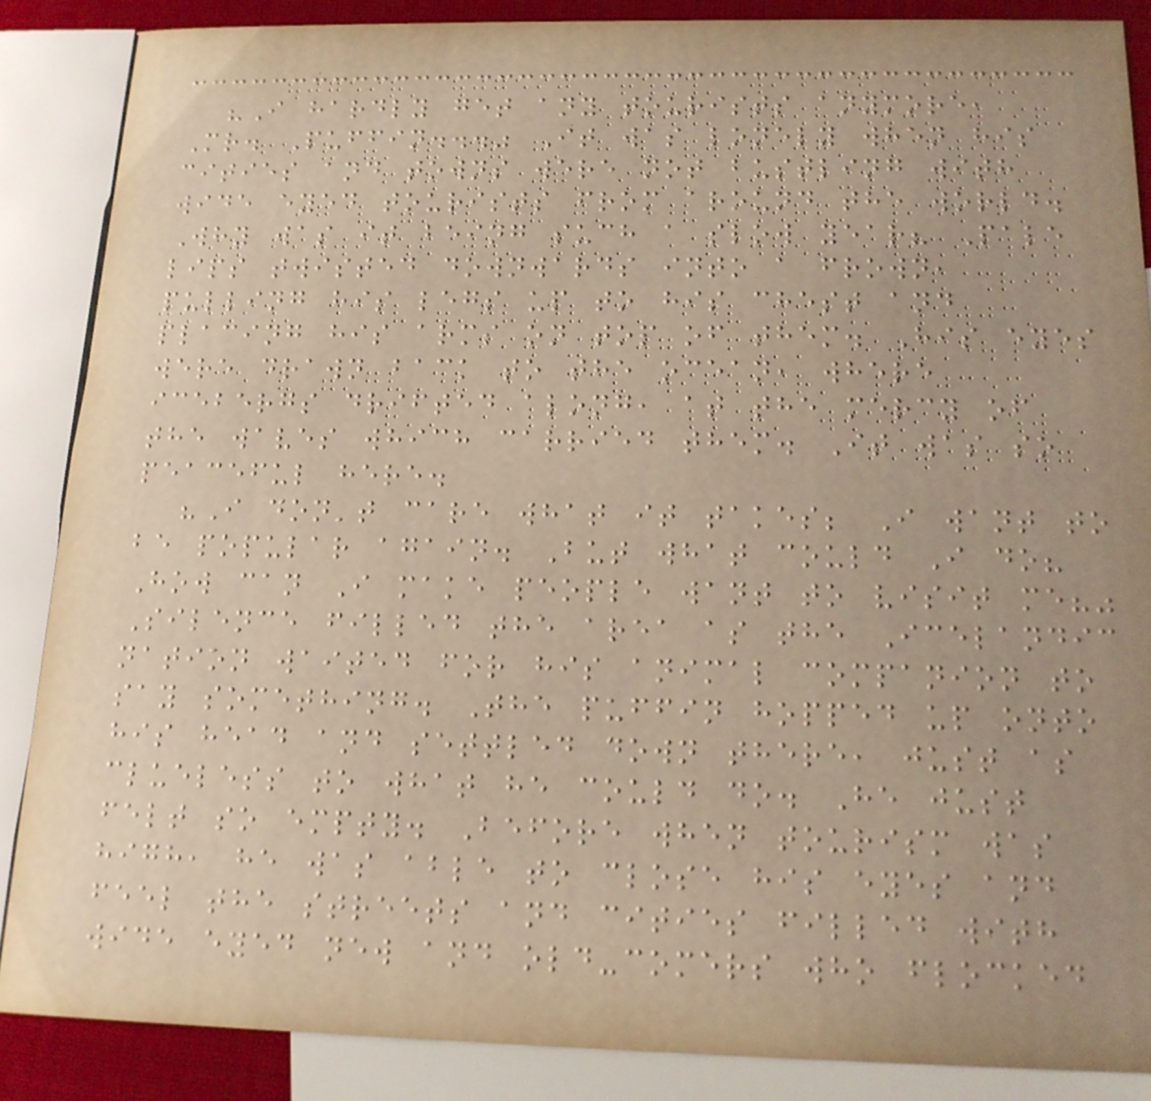"I hardly get any tourists anymore,
Mr. Puffin..." It was lonely when his
cities and towns were not bustling with
wide eyed tourists from around the world.
Why was it being such a slow year? Pale
lips twisted downwards into a frown,
pulling his legs up to his chest and
placing his arms on top of them. His eyes
were drawn back to the ocean, where
icebergs drifted along, at the mercy of
the waves which carried them. It was so
peaceful here.
"I don't care what it takes; I want to
be popular again. But what could I do?
How can I make people want to visit me?"
Silence filled the area as the Icelandic
nation waited for his animal companion to
say something. The puffin hopped up onto
his head and settled down there, just as
clueless to what he could do. He just
felt so empty. Before when tourism was
high, he was able to close his eyes and
feel the streets and cities filled with
wide eyed new and old-comers who flocked
